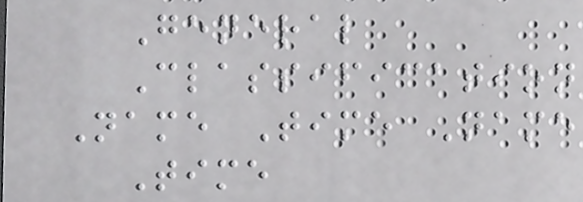General
Classification
Name Time Name
Time
